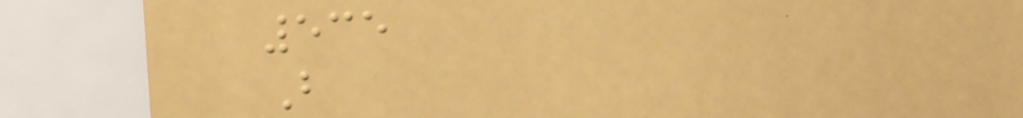535
B
